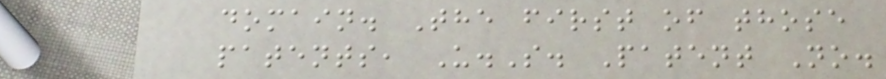domain. The first of those
patents, U.S. Patent No.
